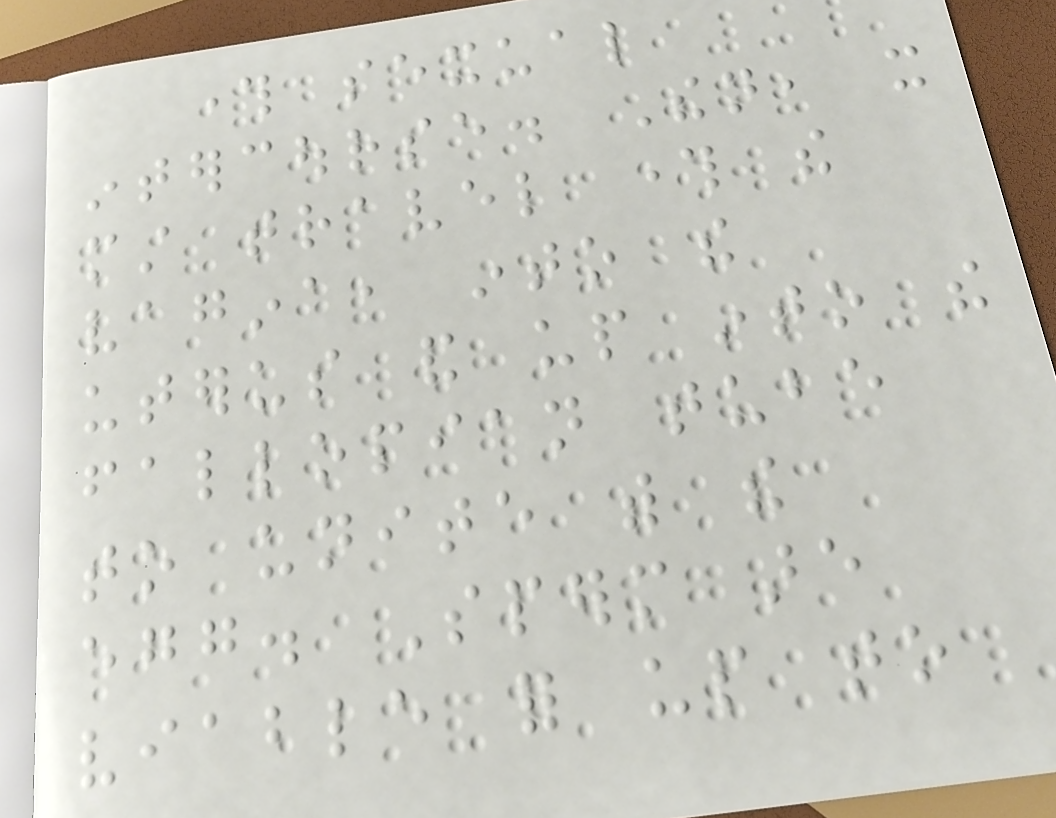through sexual
intercourse. Then, it
must travel through the
vagina, into the
uterus and up into the
fallopian tube
to unite with the
egg. Sperm are
viable for up to
